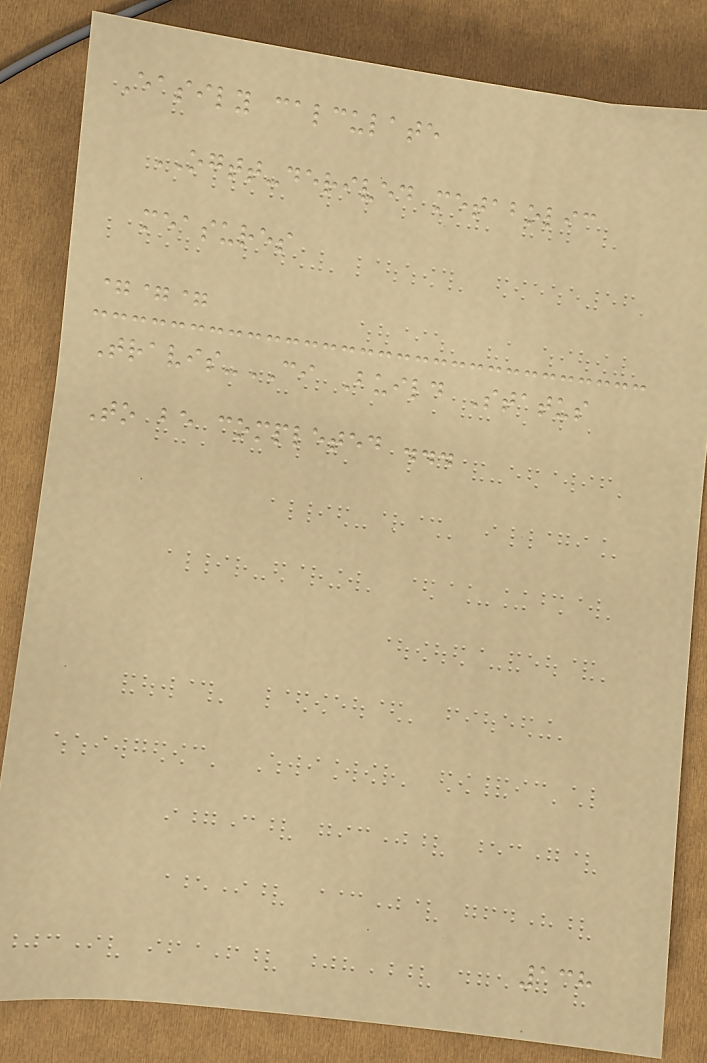Easily calculate
OGTT-derived metabolic
measures
===
Travis-CI Build Status
To be completed ...
138
